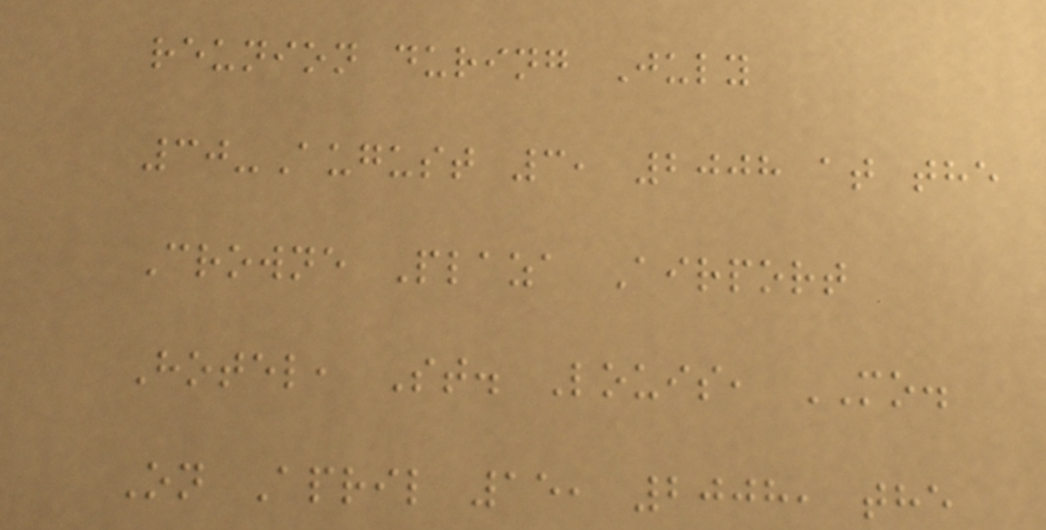reunion during July
30-August 3, 2008 at the
Crowne Plaza Airport
Hotel, St. Louis, MO.
On April 15, 2008, the
